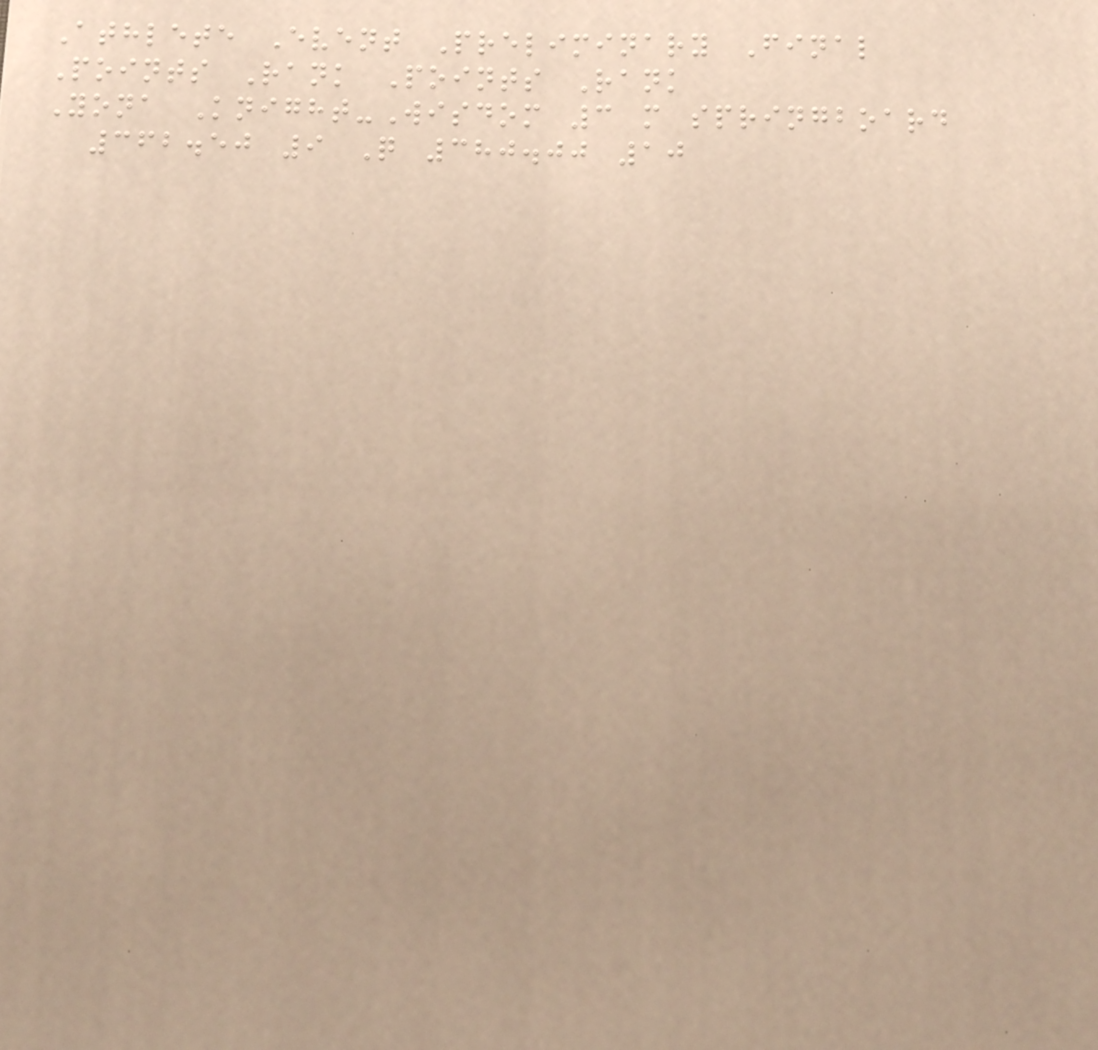Athlete Event Preliminary Final
Points Rank Points Rank
Yona Knight-Wisdom 3 m springboard
362.50 9 Q 380.00 10
